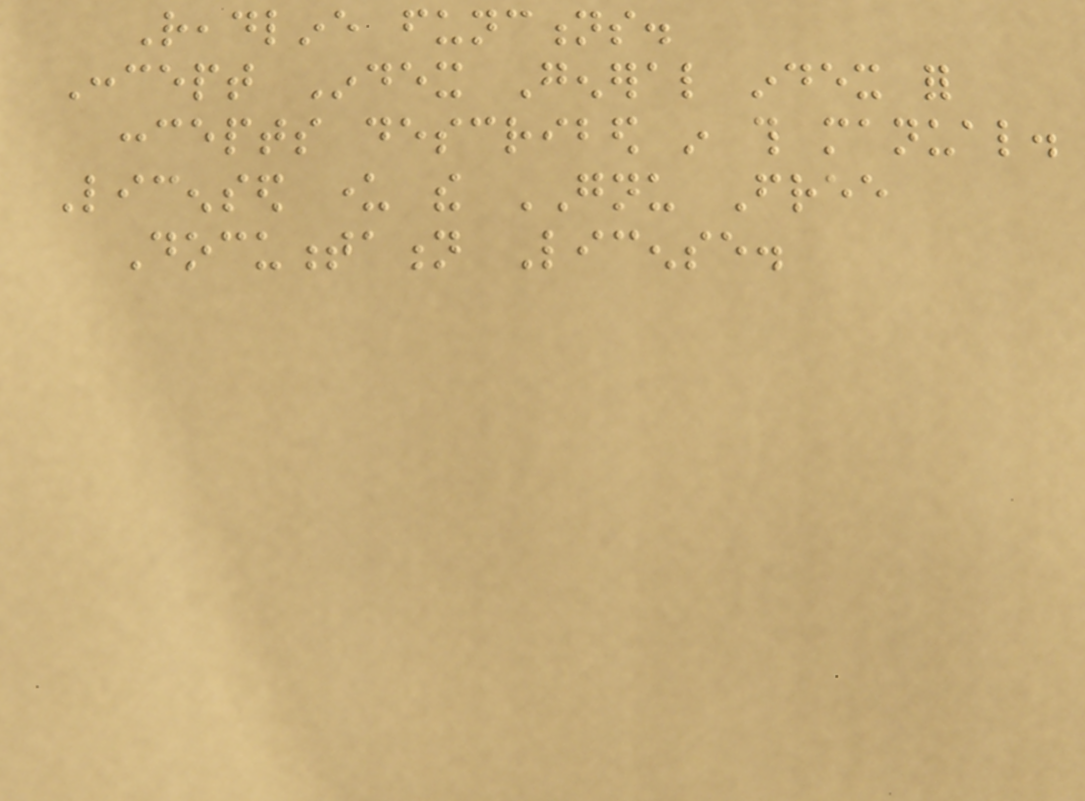Readline functions.
Concept Index General index for
concepts described in this manual.
Licensed under the GNU Free
Documentation License.
